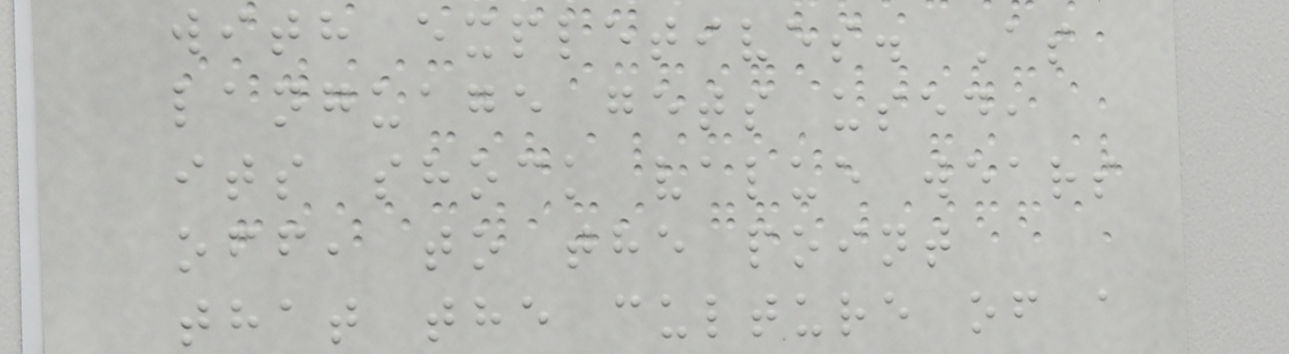with expletives. As
language gets used,
its shock value wears
off, to the point
that the culture of a
